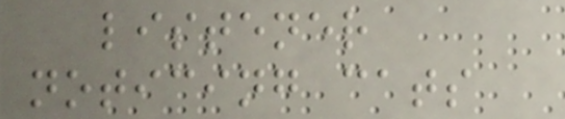listener
noticing cats
